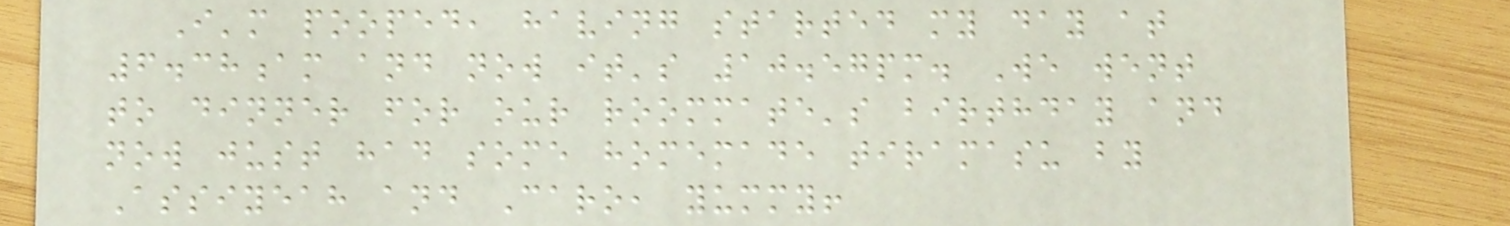I'm pooped, having started my day at
6.38am and now it's 10.57pm. We went
to dinner for our roommate's birthday and
now just had some homemade tiramasu by
Assiyeah and Caro, yummy!
